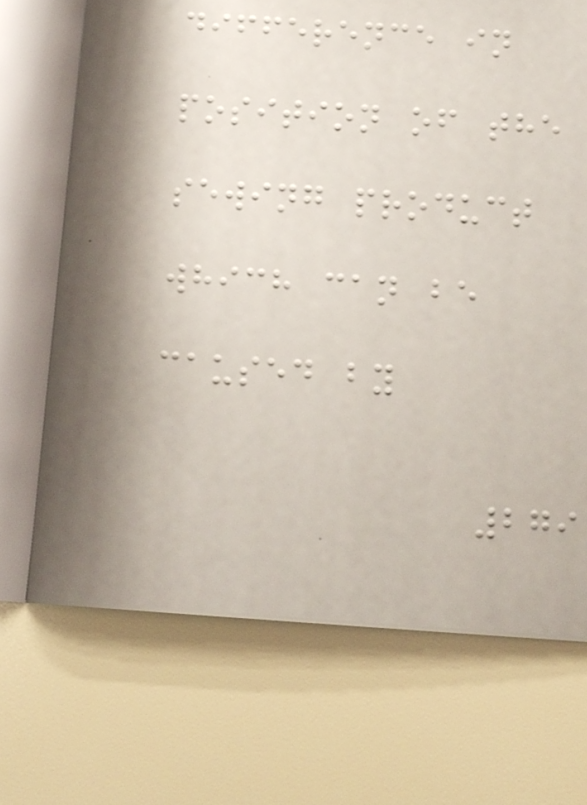difference in
position of the
sewing product
which can be
caused by
279
